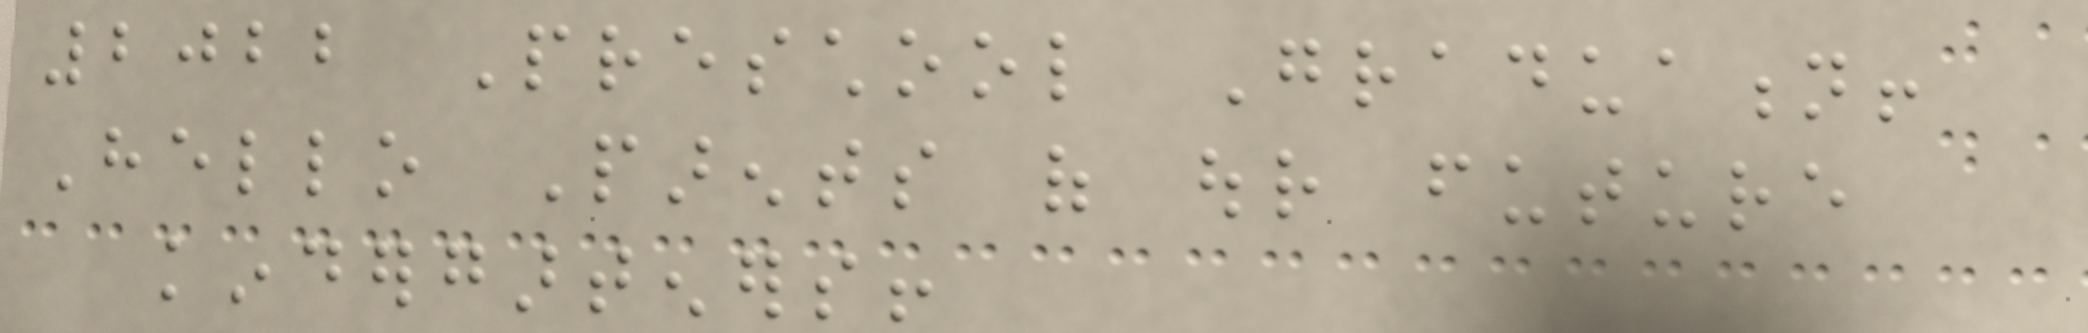2022 Preschool Graduation!
Hello Parents of our future
kindergarteners!
